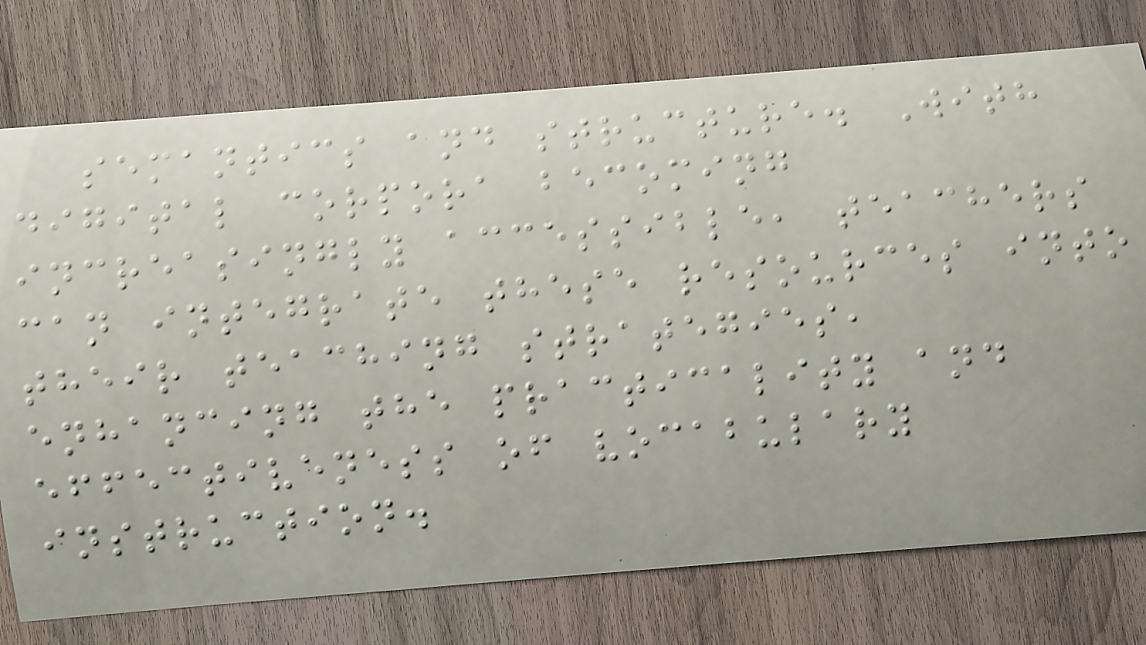semantics and structure. With
digital corpora becoming
increasingly accessible, teachers
can integrate these resources into
their teaching strategies,
enhancing the practicality and
effectiveness of vocabulary
instruction.
